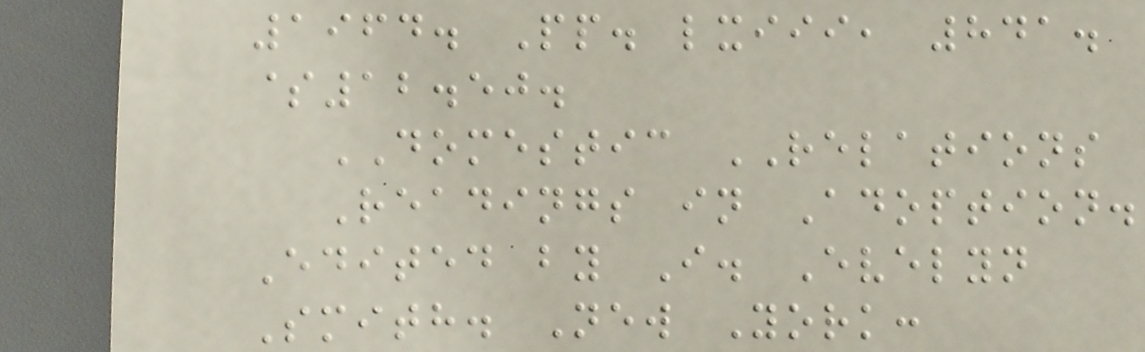1964. Pp. lxiii, 841.
$12.50.
DOMESTIC RELATIONS
Readings in Adoption.
Edited by I. Evelyn
Smith. New York:
